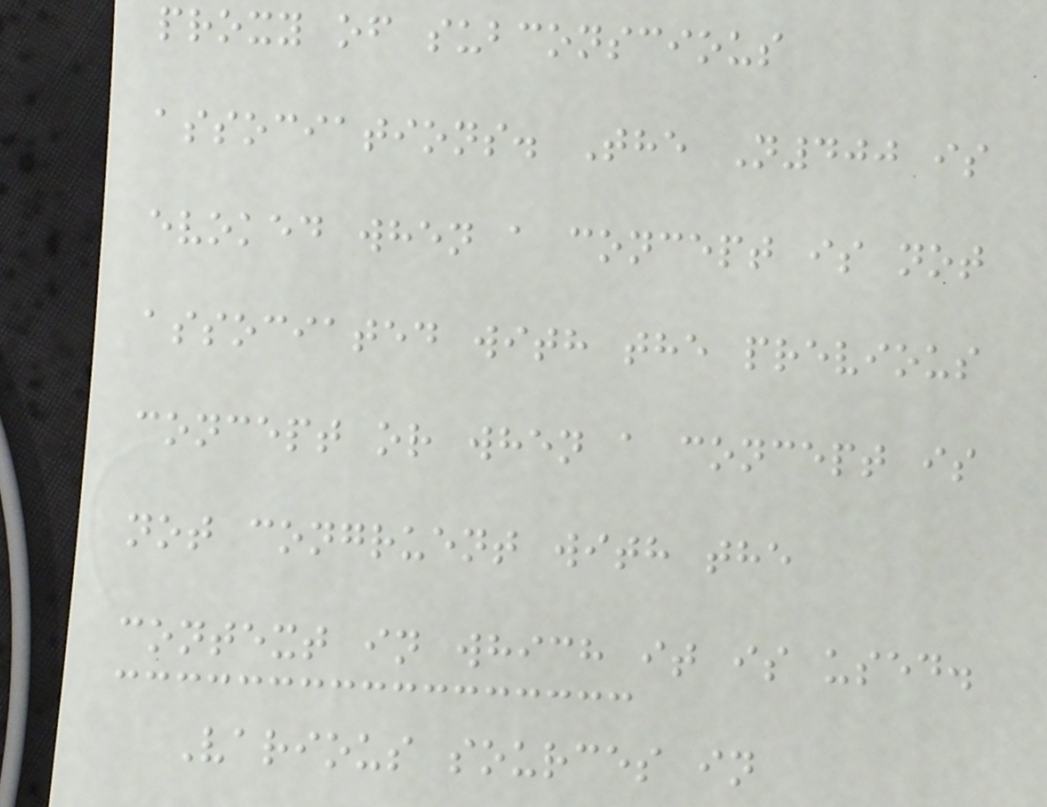proxy of subconscious
associations. The N400 is
evoked when a concept is not
associated with the previous
concept or when a concept is
not congruent with the
context in which it is used.
Various sources in
